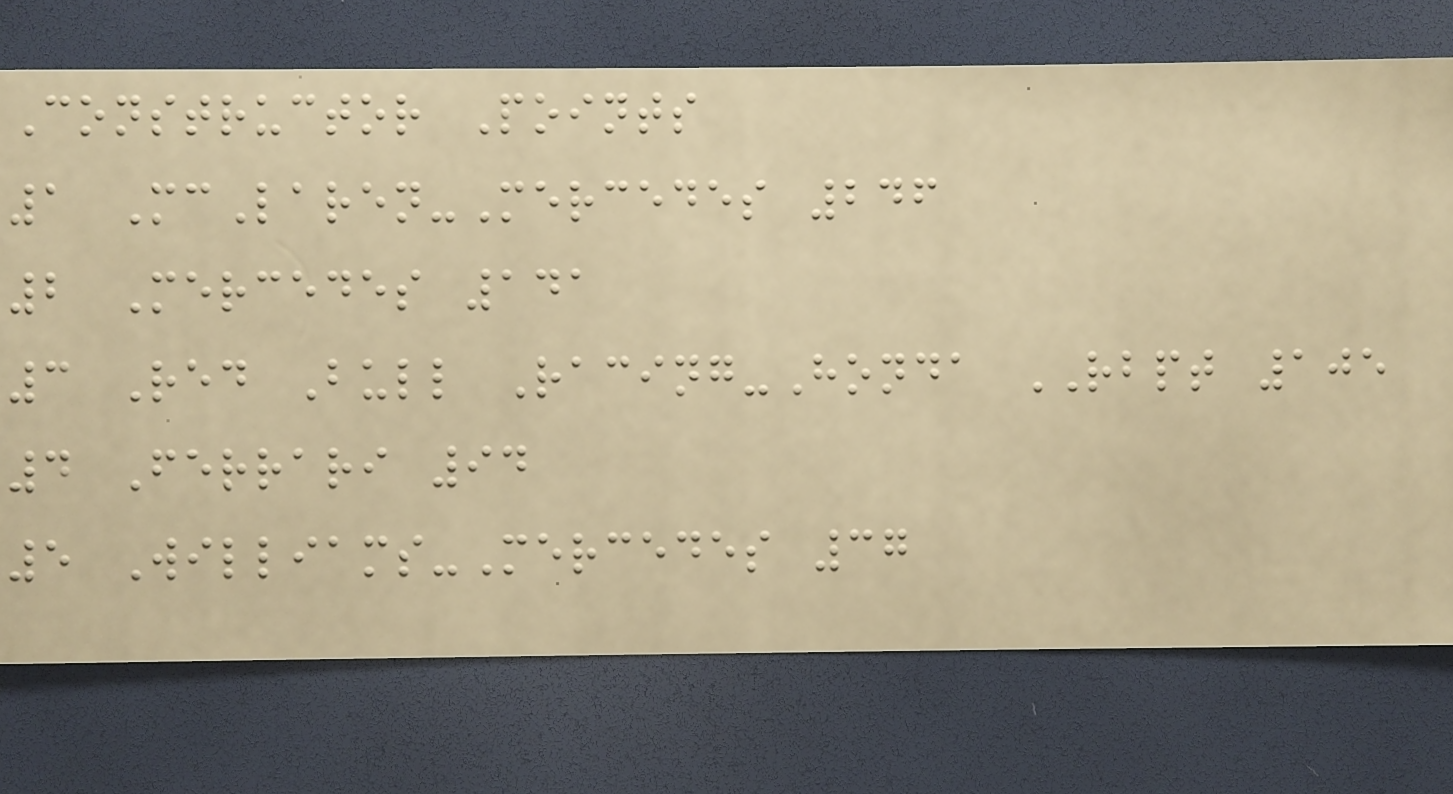Constructor Points
1 McLaren-Mercedes 246
2 Mercedes 141
3 Red Bull Racing-Honda RBPT 105
4 Ferrari 94
5 Williams-Mercedes 37
